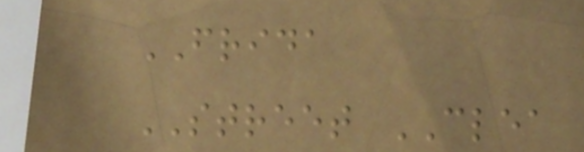FRIDA
STREET CLEA
